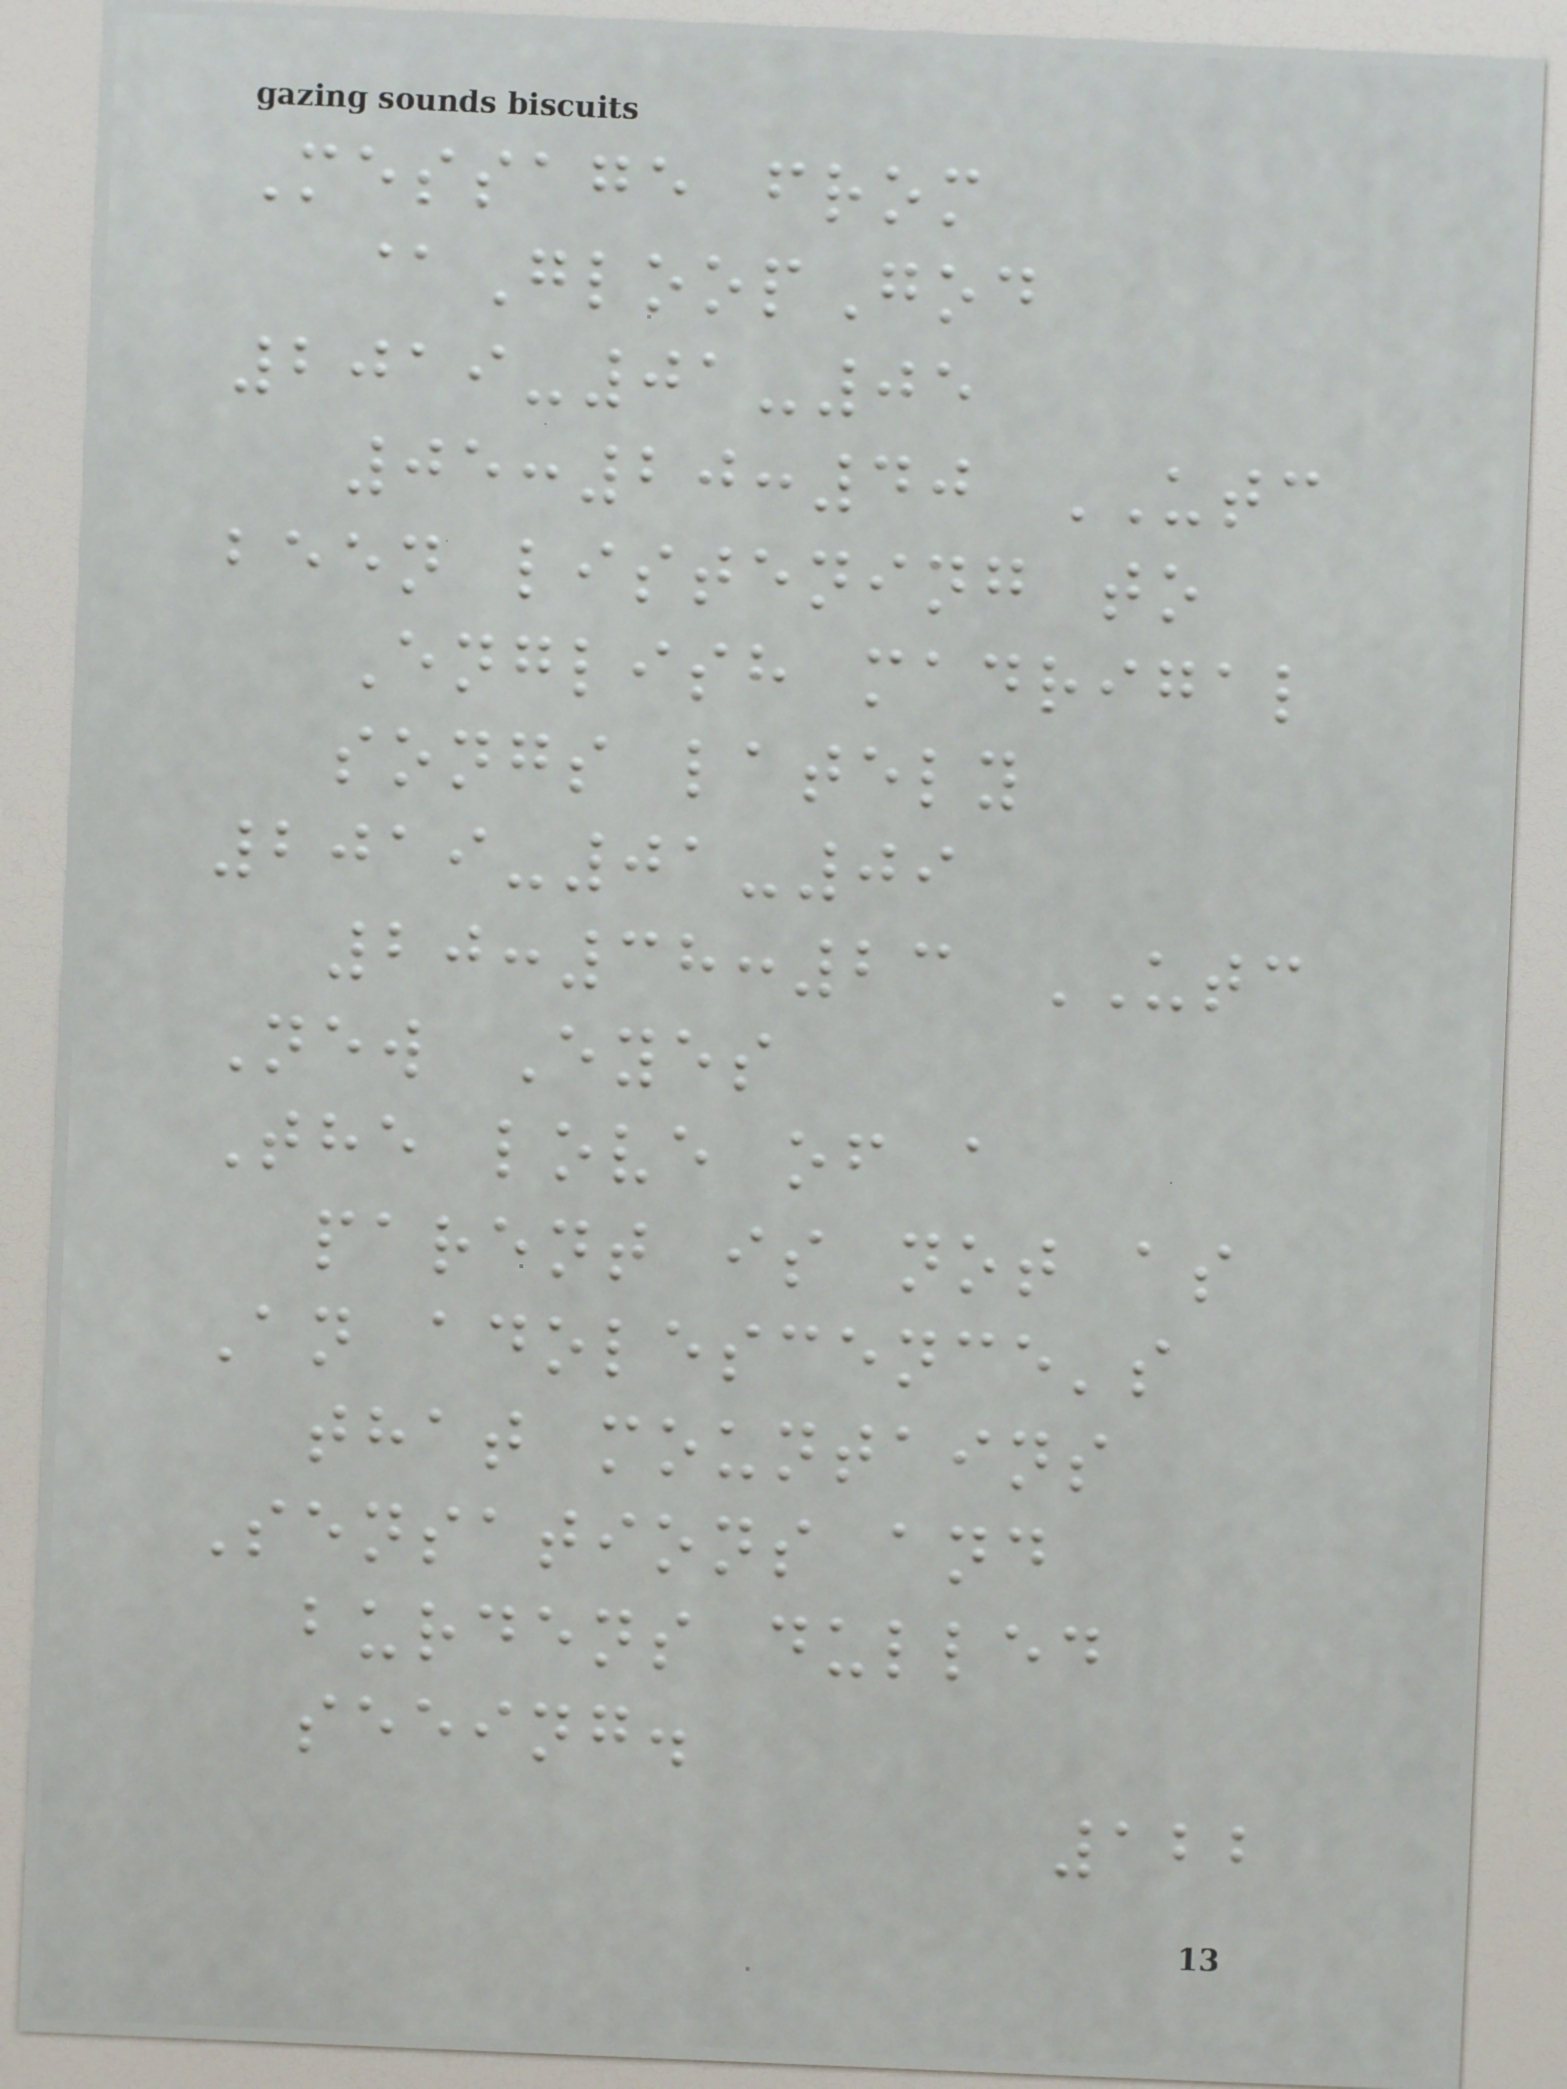Message from
@GloopGod
2019-01-05
05:20:40 UTC
been listening to
English madrigal
songs lately
2019-01-09
20:38:23 UTC
New Eyes
The love of a
parent is not as
An adolescence's
that mountains
Sensations and
burdens dulled
seeing.
122
